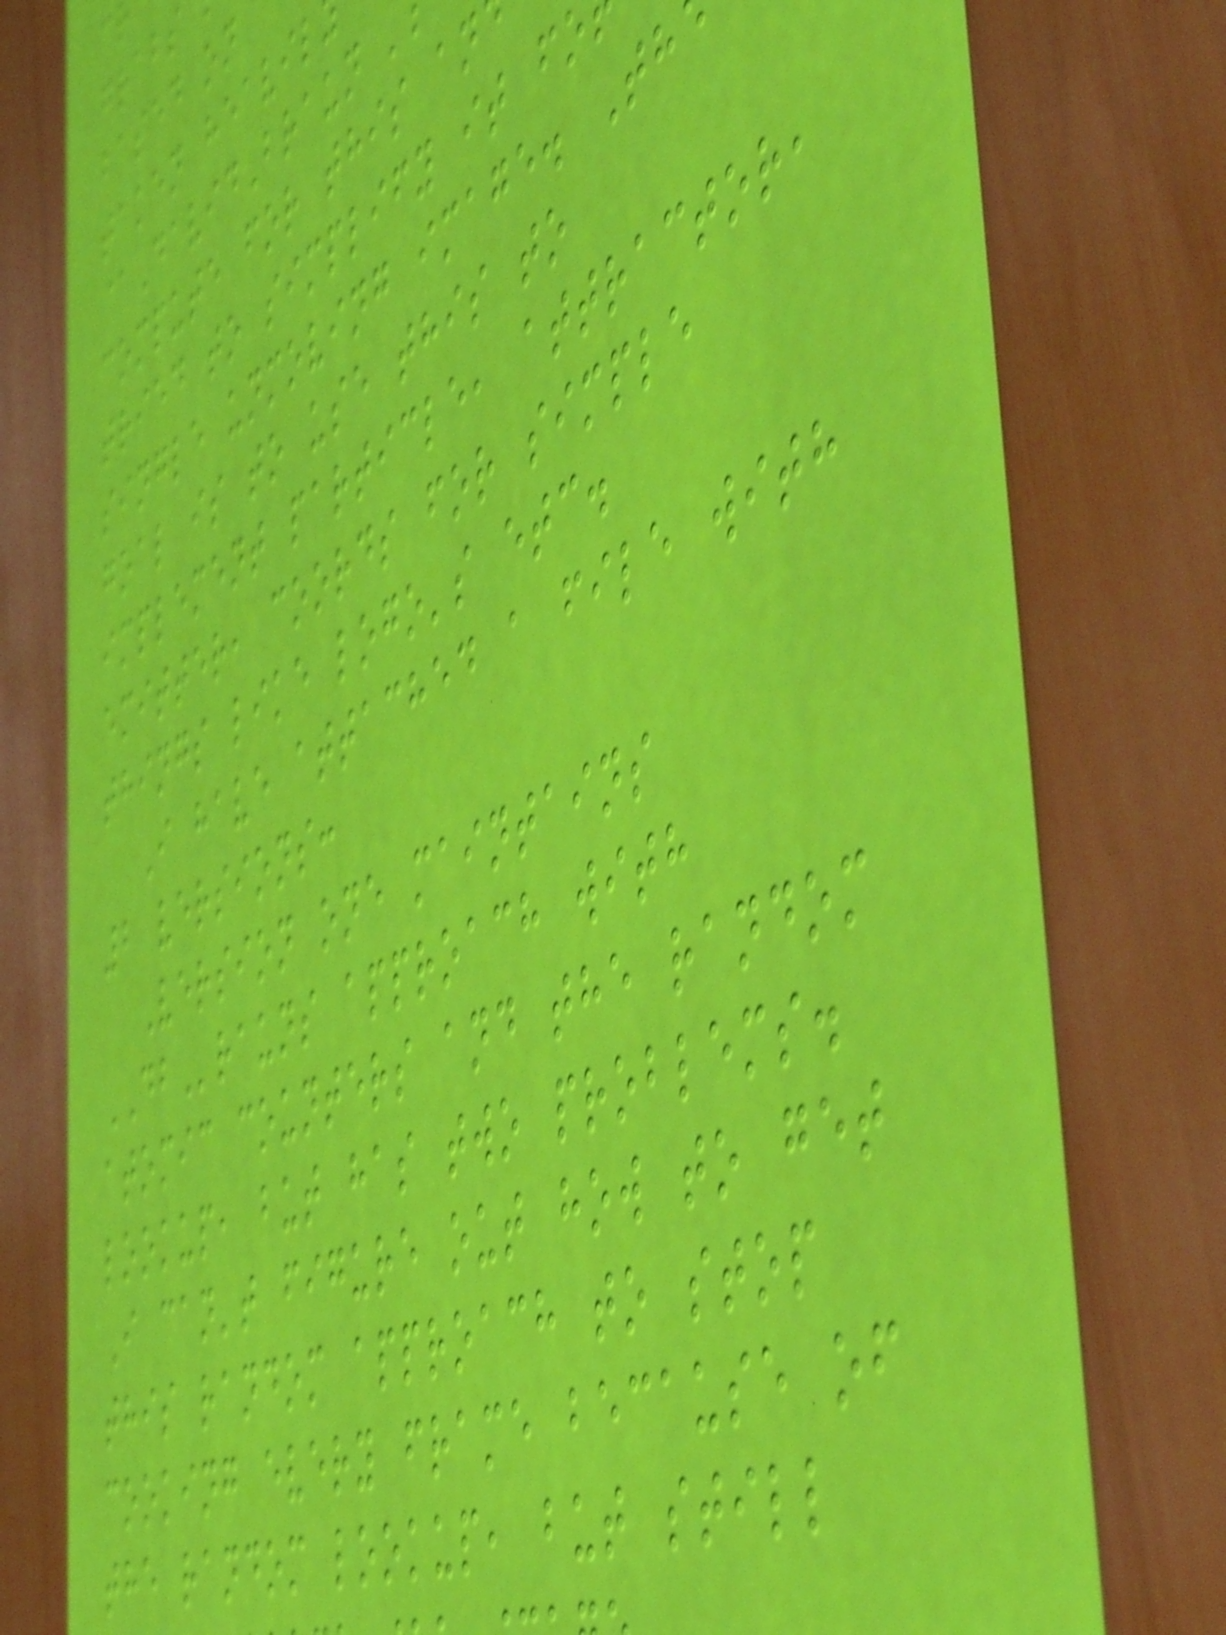based on
taken heavil
@DavidBraun '
compute for this an
tried to simplify it fo
single unmoving image. Th
goal is to use this to
implement particle, attractor,
emitter, coords for simple
things like logo's etc.
I have attached a file with
2 versions:
Version one maintains
DBrauns approach with
atomic counters and the random
lookup, but has two problems.
I can't figure out how to get
this random approach to stop
cooking every frame because of
the random lookup, but still
